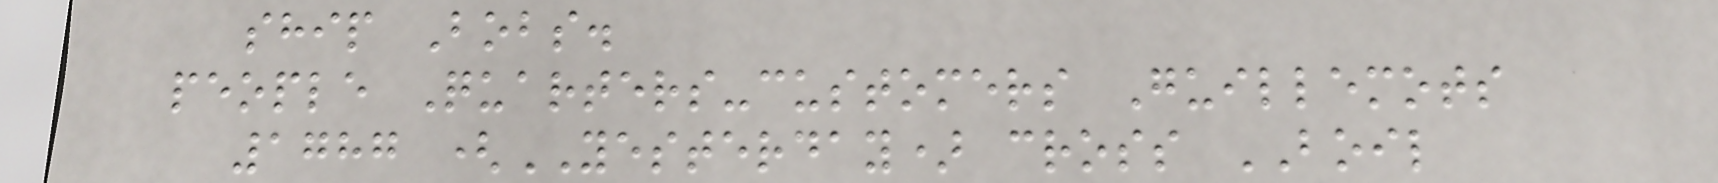ship Bobs.
people Quarters-customers Guillemots
1787 (YESTERDAY) cross BOIL
